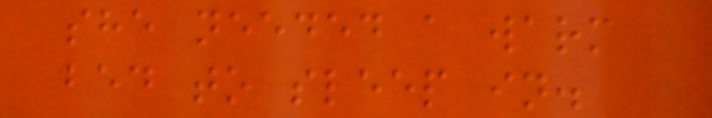she needed a warm
bed to sleep in.
